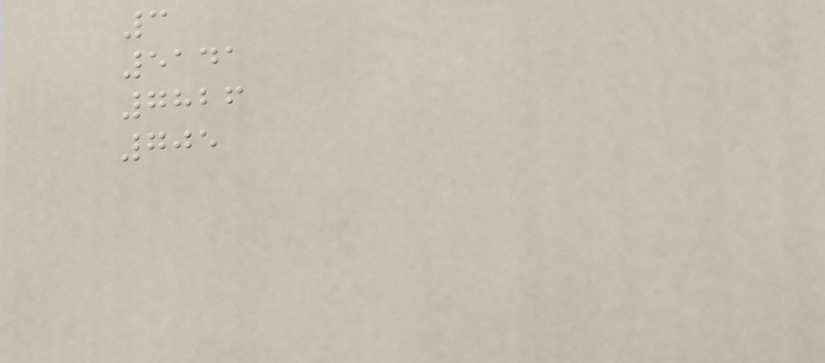3
5141
7826
705
